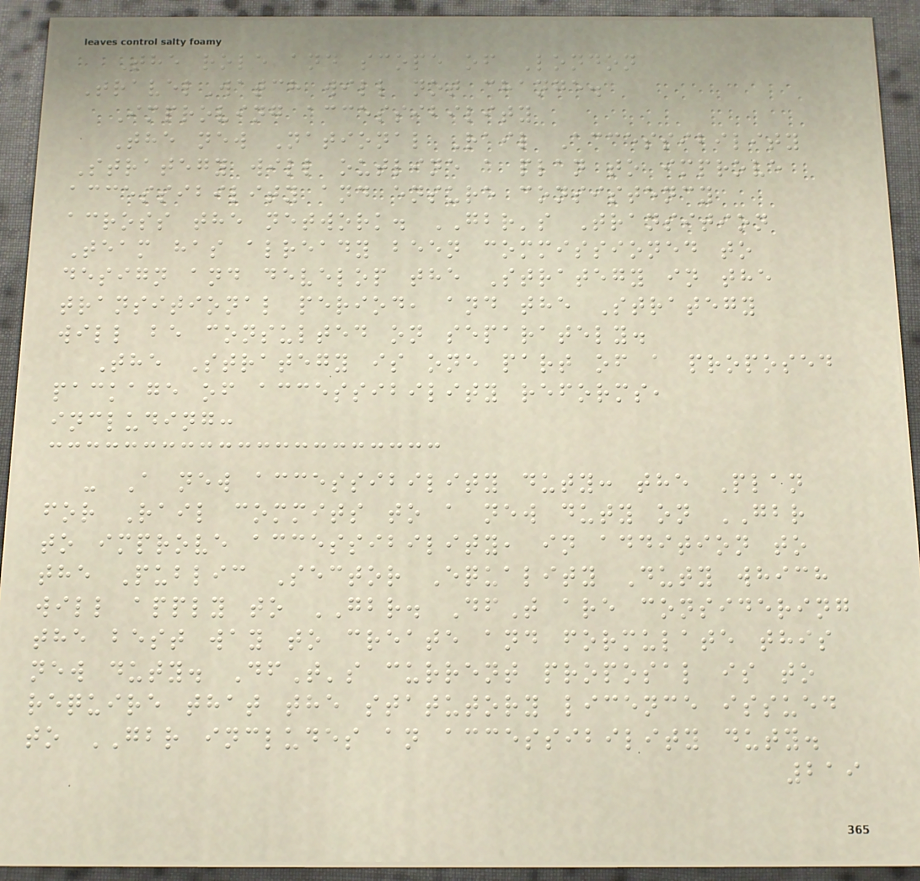The role and scope of London
TravelWatch will not change.
Improving accessibility
The new National Rail Accessibility
Strategy will outline a plan to improve
accessibility and ensure consistency
across the network. GBR's Transition
Team has already been commissioned to
design and develop the Strategy in the
transitional period, and the Strategy
will be consulted on separately.
The Strategy is one part of a proposed
package of accessibility reforms,
including:
- A new accessibility duty: the Plan
for Rail commits to a new duty on GBR
to improve accessibility, in addition to
the Public Sector Equality Duty which
will apply to GBR. DfT are considering
the best way to create and formulate this
new duty. DfT's current proposal is to
require that the statutory licence issued
to GBR includes an accessibility duty.
219
